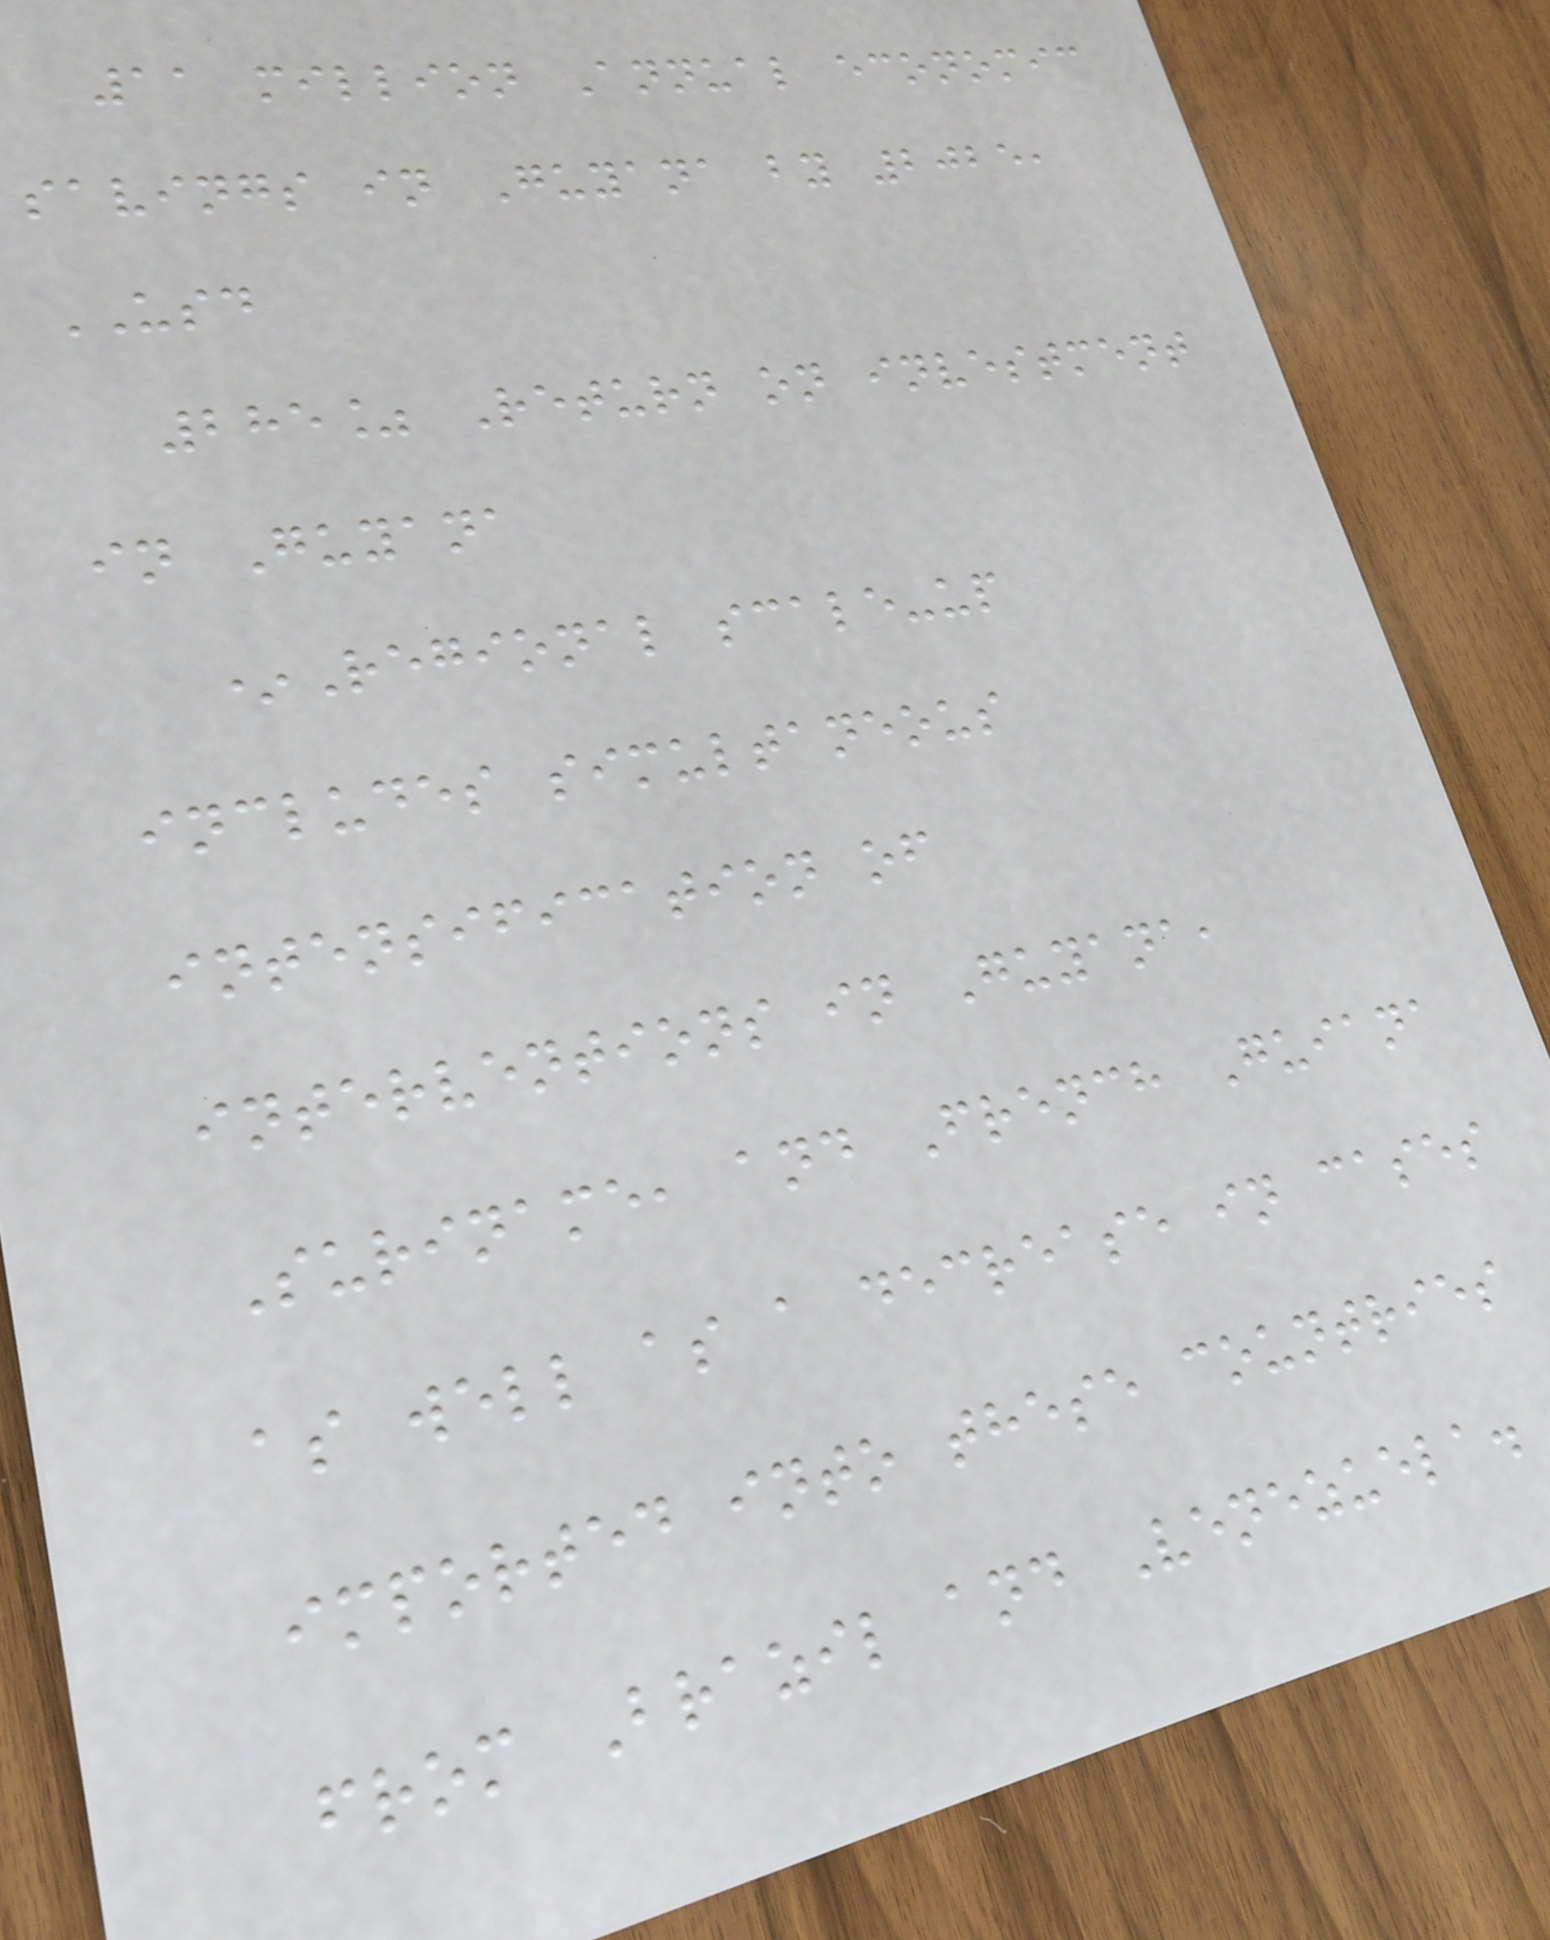11 million Annual economic
savings in Guyana by 2025,
USD
285% Return on investment
in Guyana
*Regional scale-up
includes simultaneous
intensification of
interventions in Guyana,
Suriname, and French Guiana
as well as a decrease in cases
imported into these countries
from Brazil and Venezuela.
